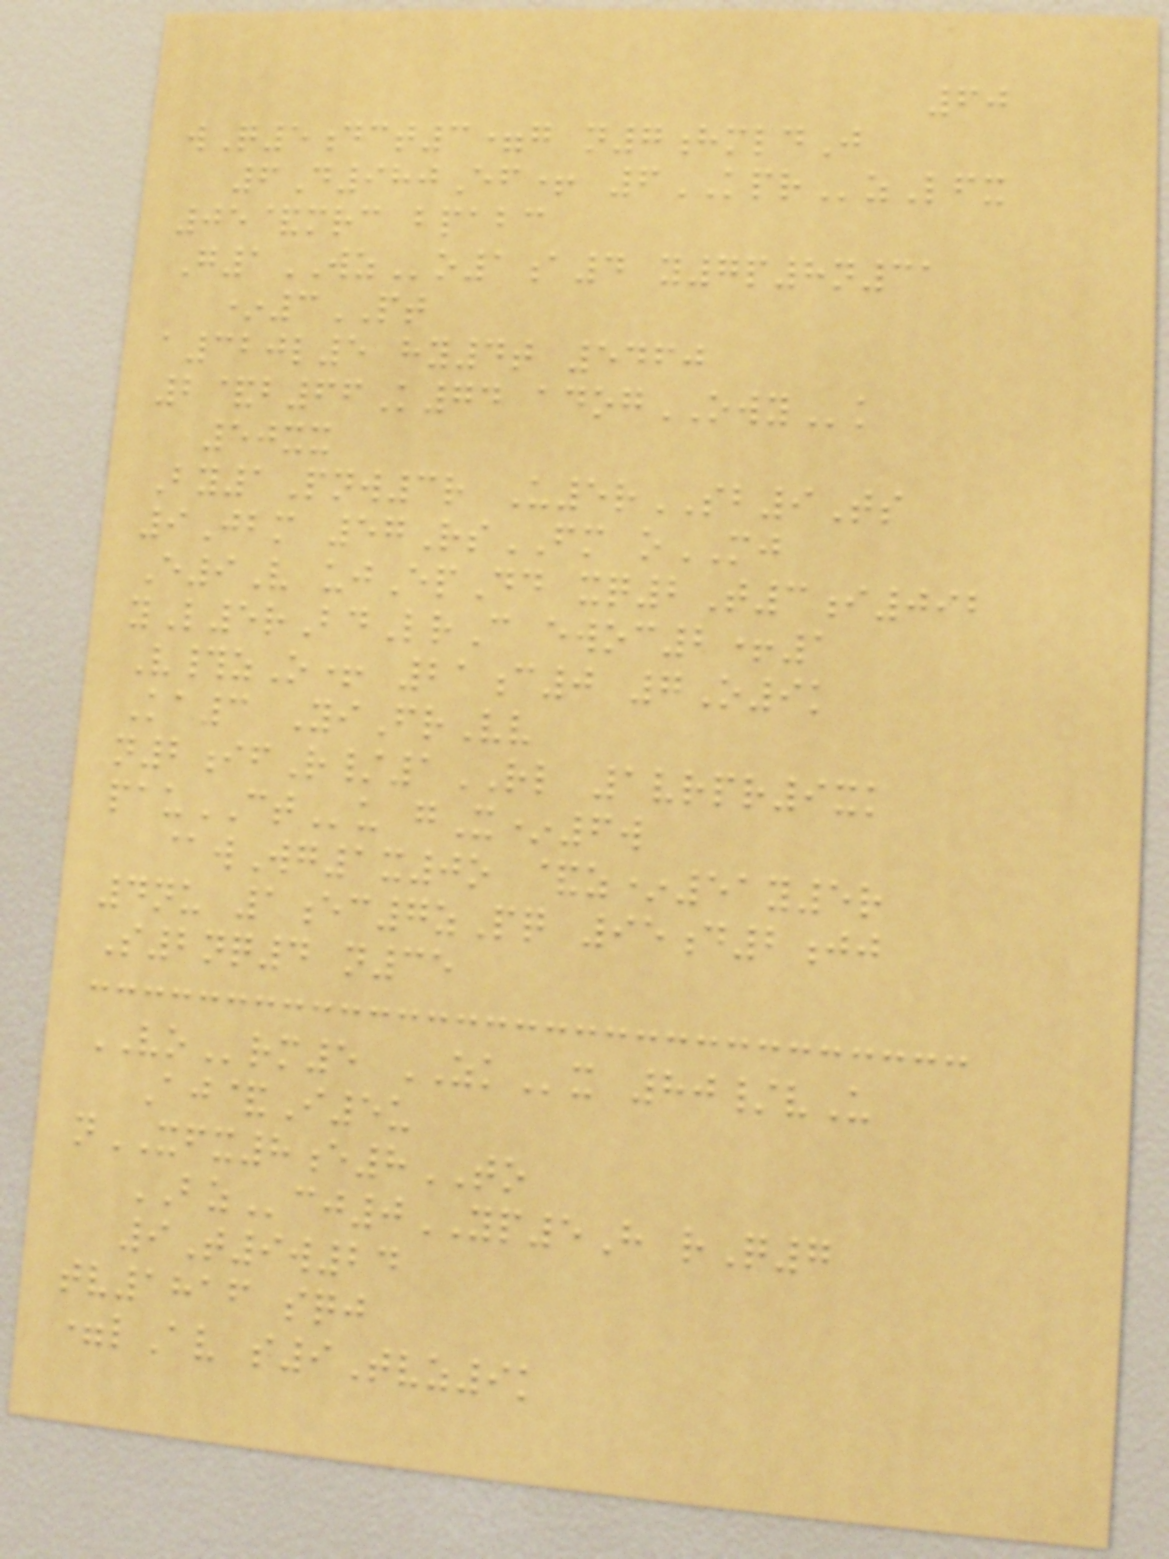60
wQ5dct3=g n7hmldJ
6D980Ef+ 6KPRzLfx
05&mrc bpabc
G1WZo1a4 y7p8n31
*3PT
a320l5 hy4t 5460
2&b66K74 adogOWYk
50xx
By1Pnw3r U5rSB9Ts
9Jbm 57RsFM oMJ
E9V ujEpDd xq2T3i092
yL5rBdLrC ewoc2+1
V#zO+ 21c0 7O9k
Ka3 YiFrVv
n2ifR/1RL 1vrpr9xk
pauCTu gX*6w
@wWg1x0o &z*51y5r
4nu 1ec7zPq 95d2jj
S2nq4 n35
VOrm5 ZKx 80/vU
Aj&I5u
nXFX8e8TO
BZcj0YP5H rQ7
9T9w24
tv1816 sqj
=lAv s9Tvz9k
